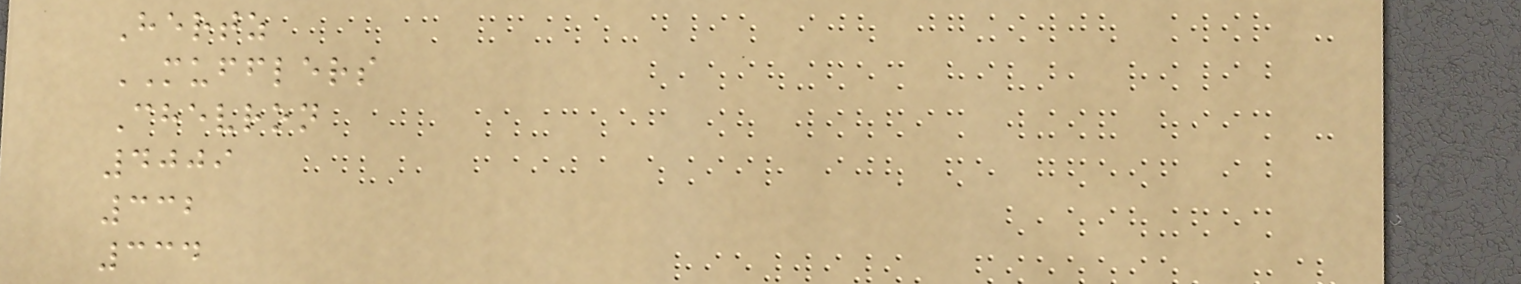Hertz
MUFFLERS
Chevron
4009
332
334
